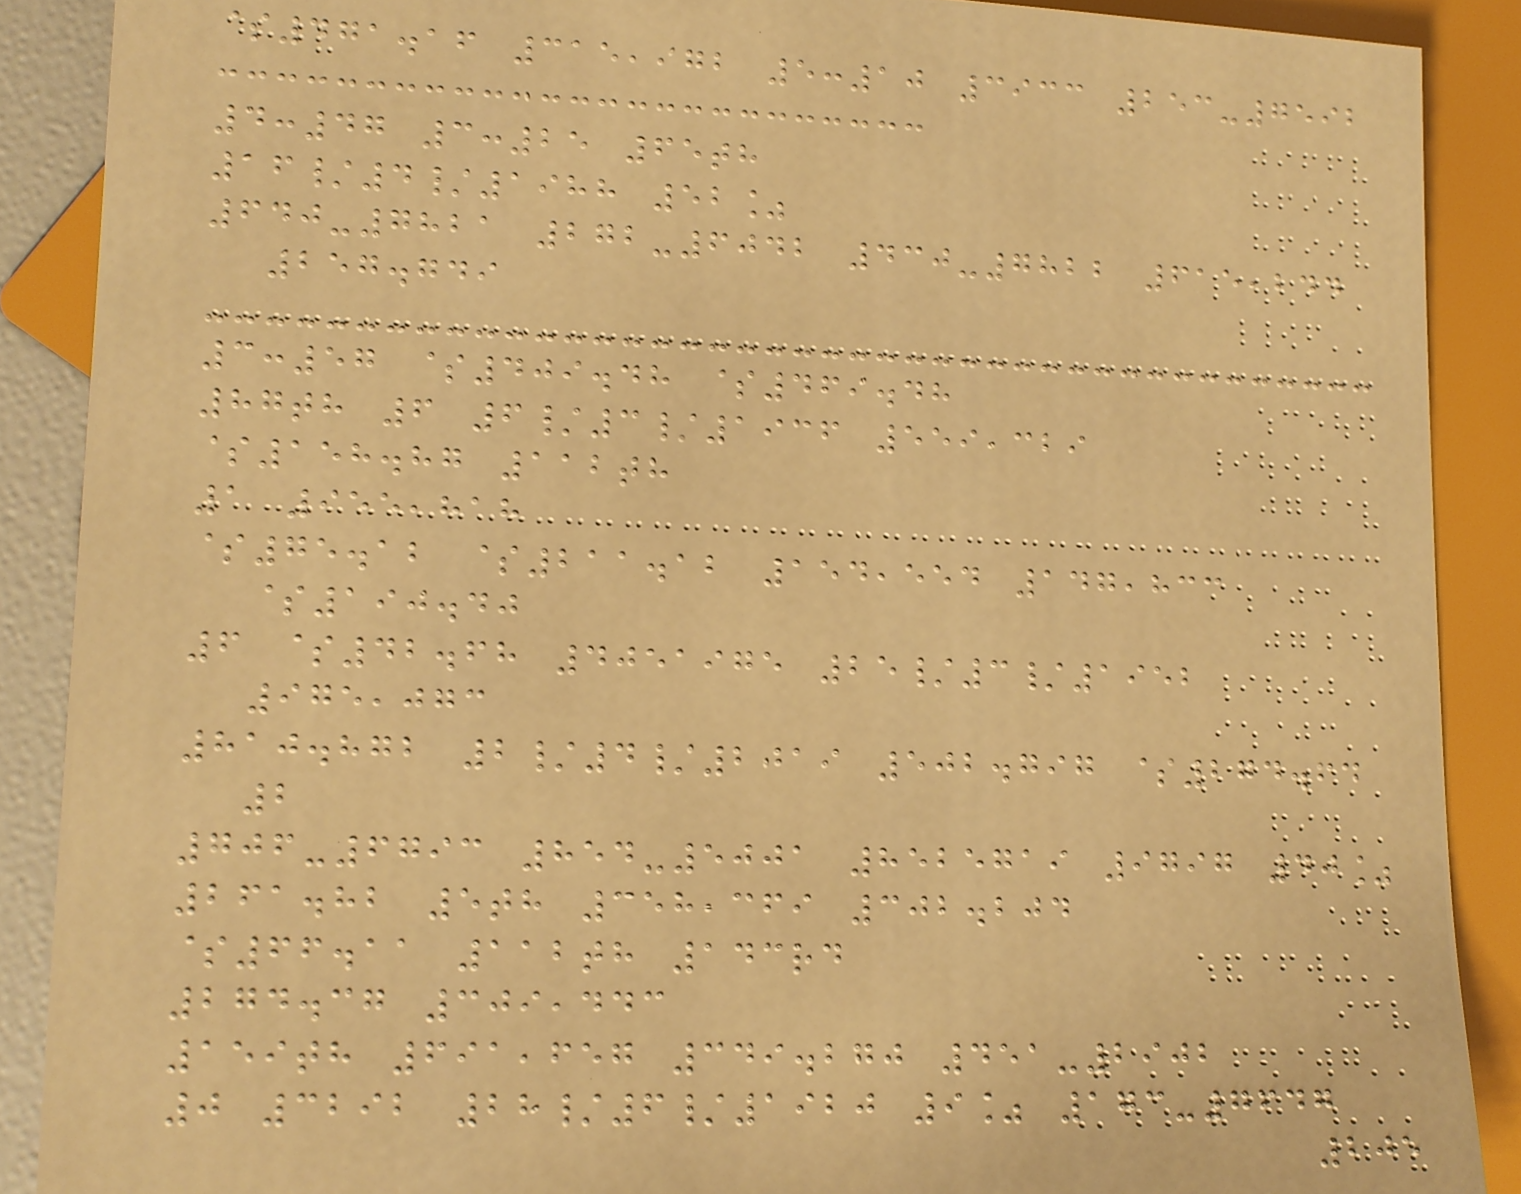$471.16 315,972 5:10 3933 253-7592
4:47 3:25 65th
16/4/1988 52%
640-7821 272-6042 430-7822 615,244
257.749
3:57 $409.48 $469.48
87th 6 6/3/1936 559,329
$158.87 112th
1 955,818
$75.12 $211.12 154,554 147,833
$190.40
6 $42.68 4051975 25/3/1952
975,073
810.872 2/4/2019 502.797 $274.64
2
706-6793 854-5001 8525719 9797 40%
261.82 5th 358,369 302.204
$66.11 112th 143rd
274.37 309,443
159th 691,657 349.270 451-2902
0 3292 28/6/1920 9% 173-7647
205
